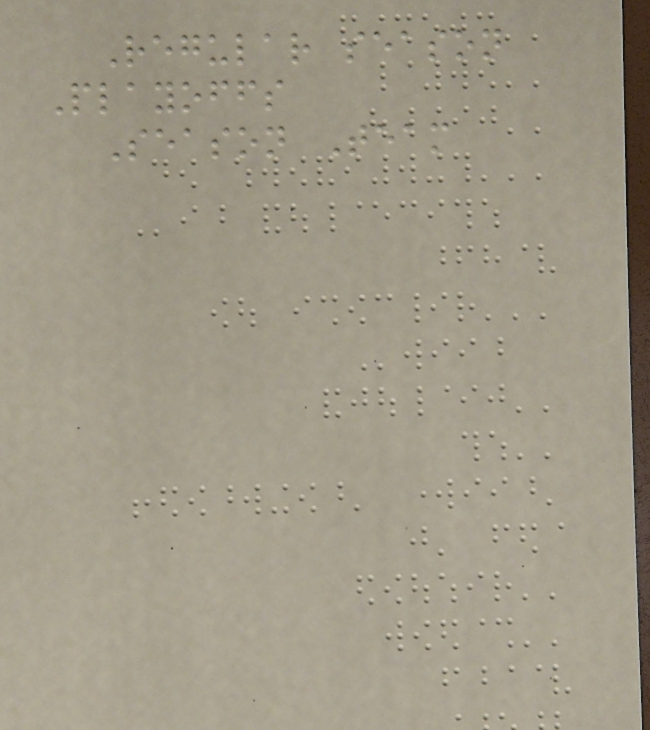Regular season
Playoffs
Season Team
